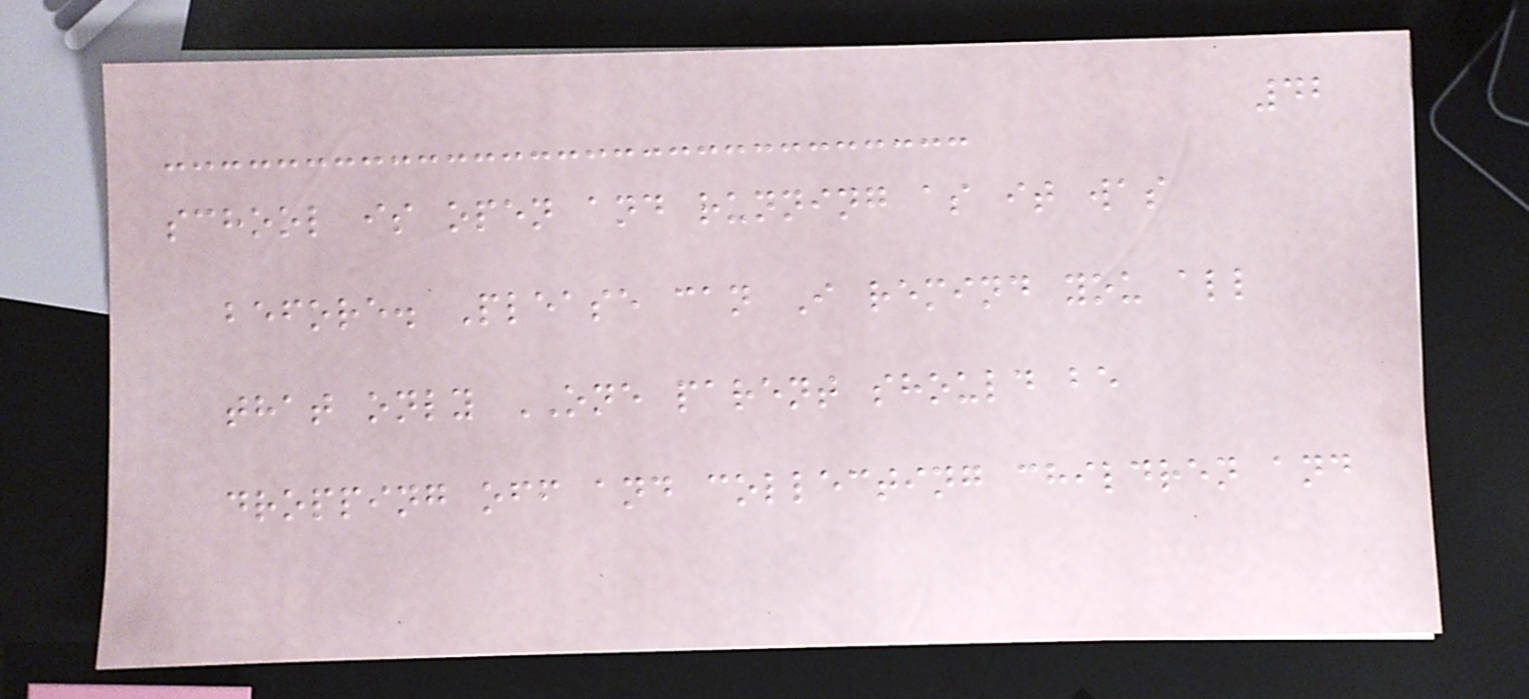42
school is open and running as it was
before. Please can I remind you all
that only ONE parent should be
dropping off and collecting children and
